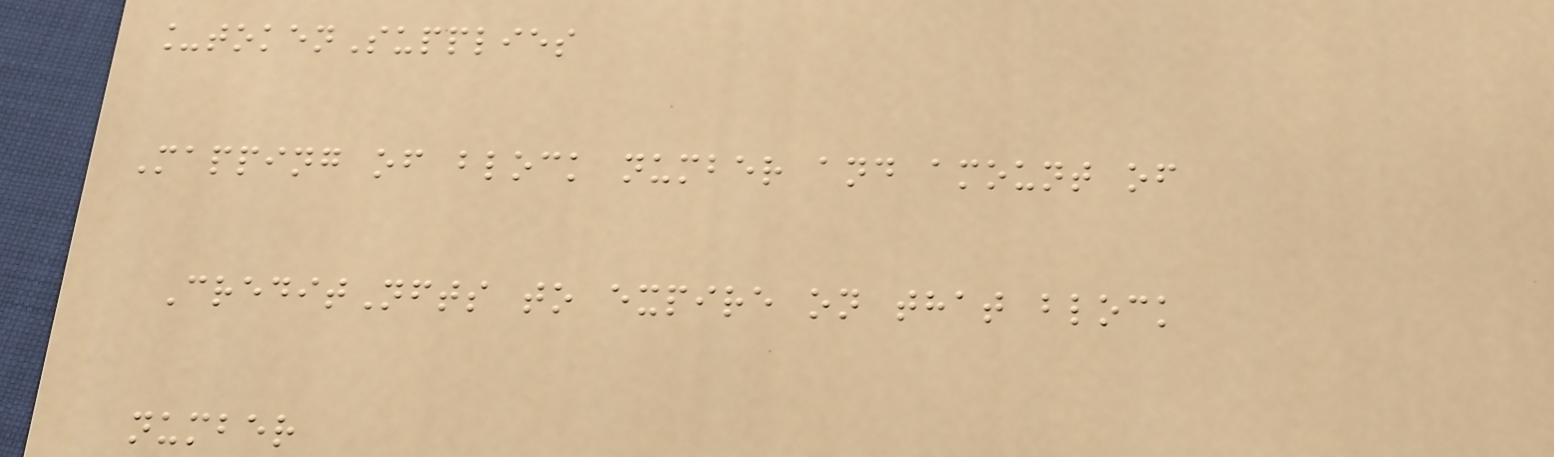_tokenSupplies
Mapping of block number and amount of
CreditNfts to expire on that block
number
